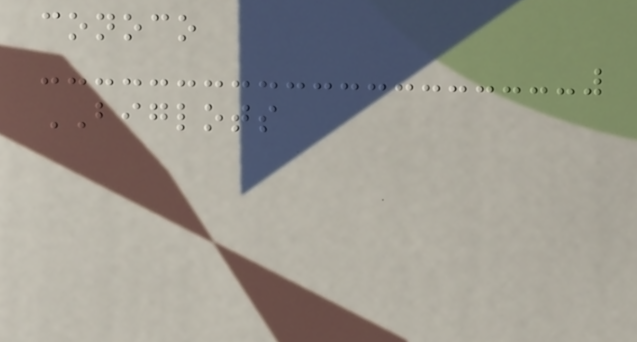conoco
BIGLOTS
